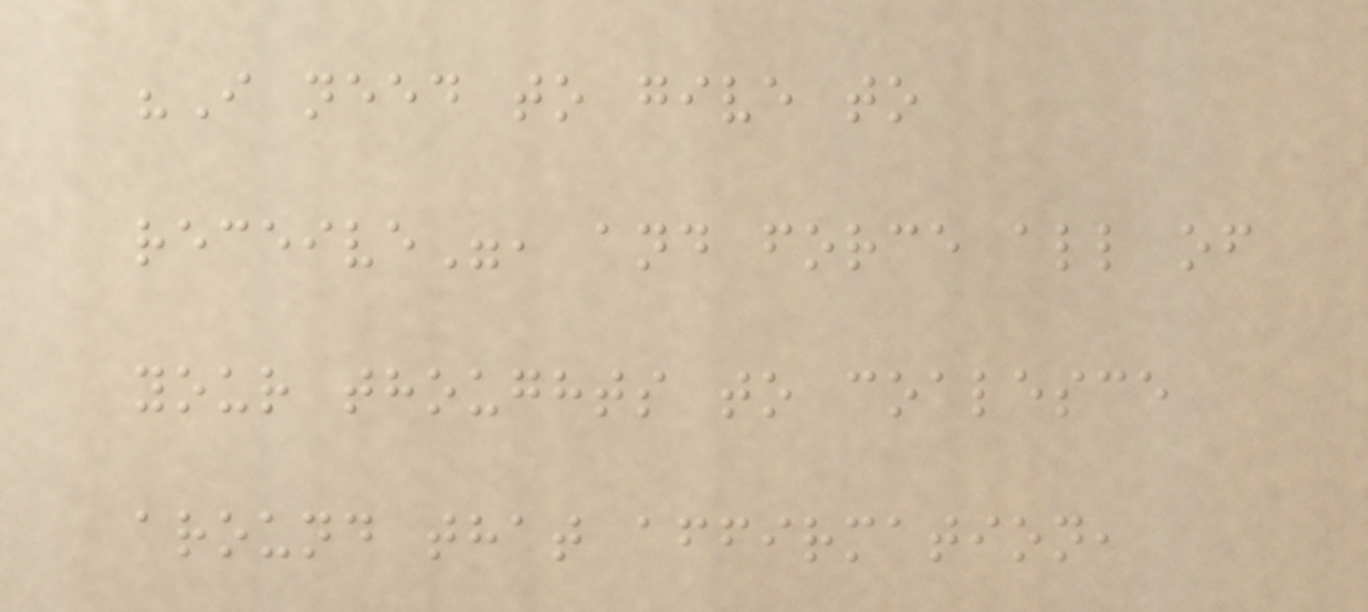"I need to give to
receive", and force all of
your thoughts to coalesce
around that affirmation,
